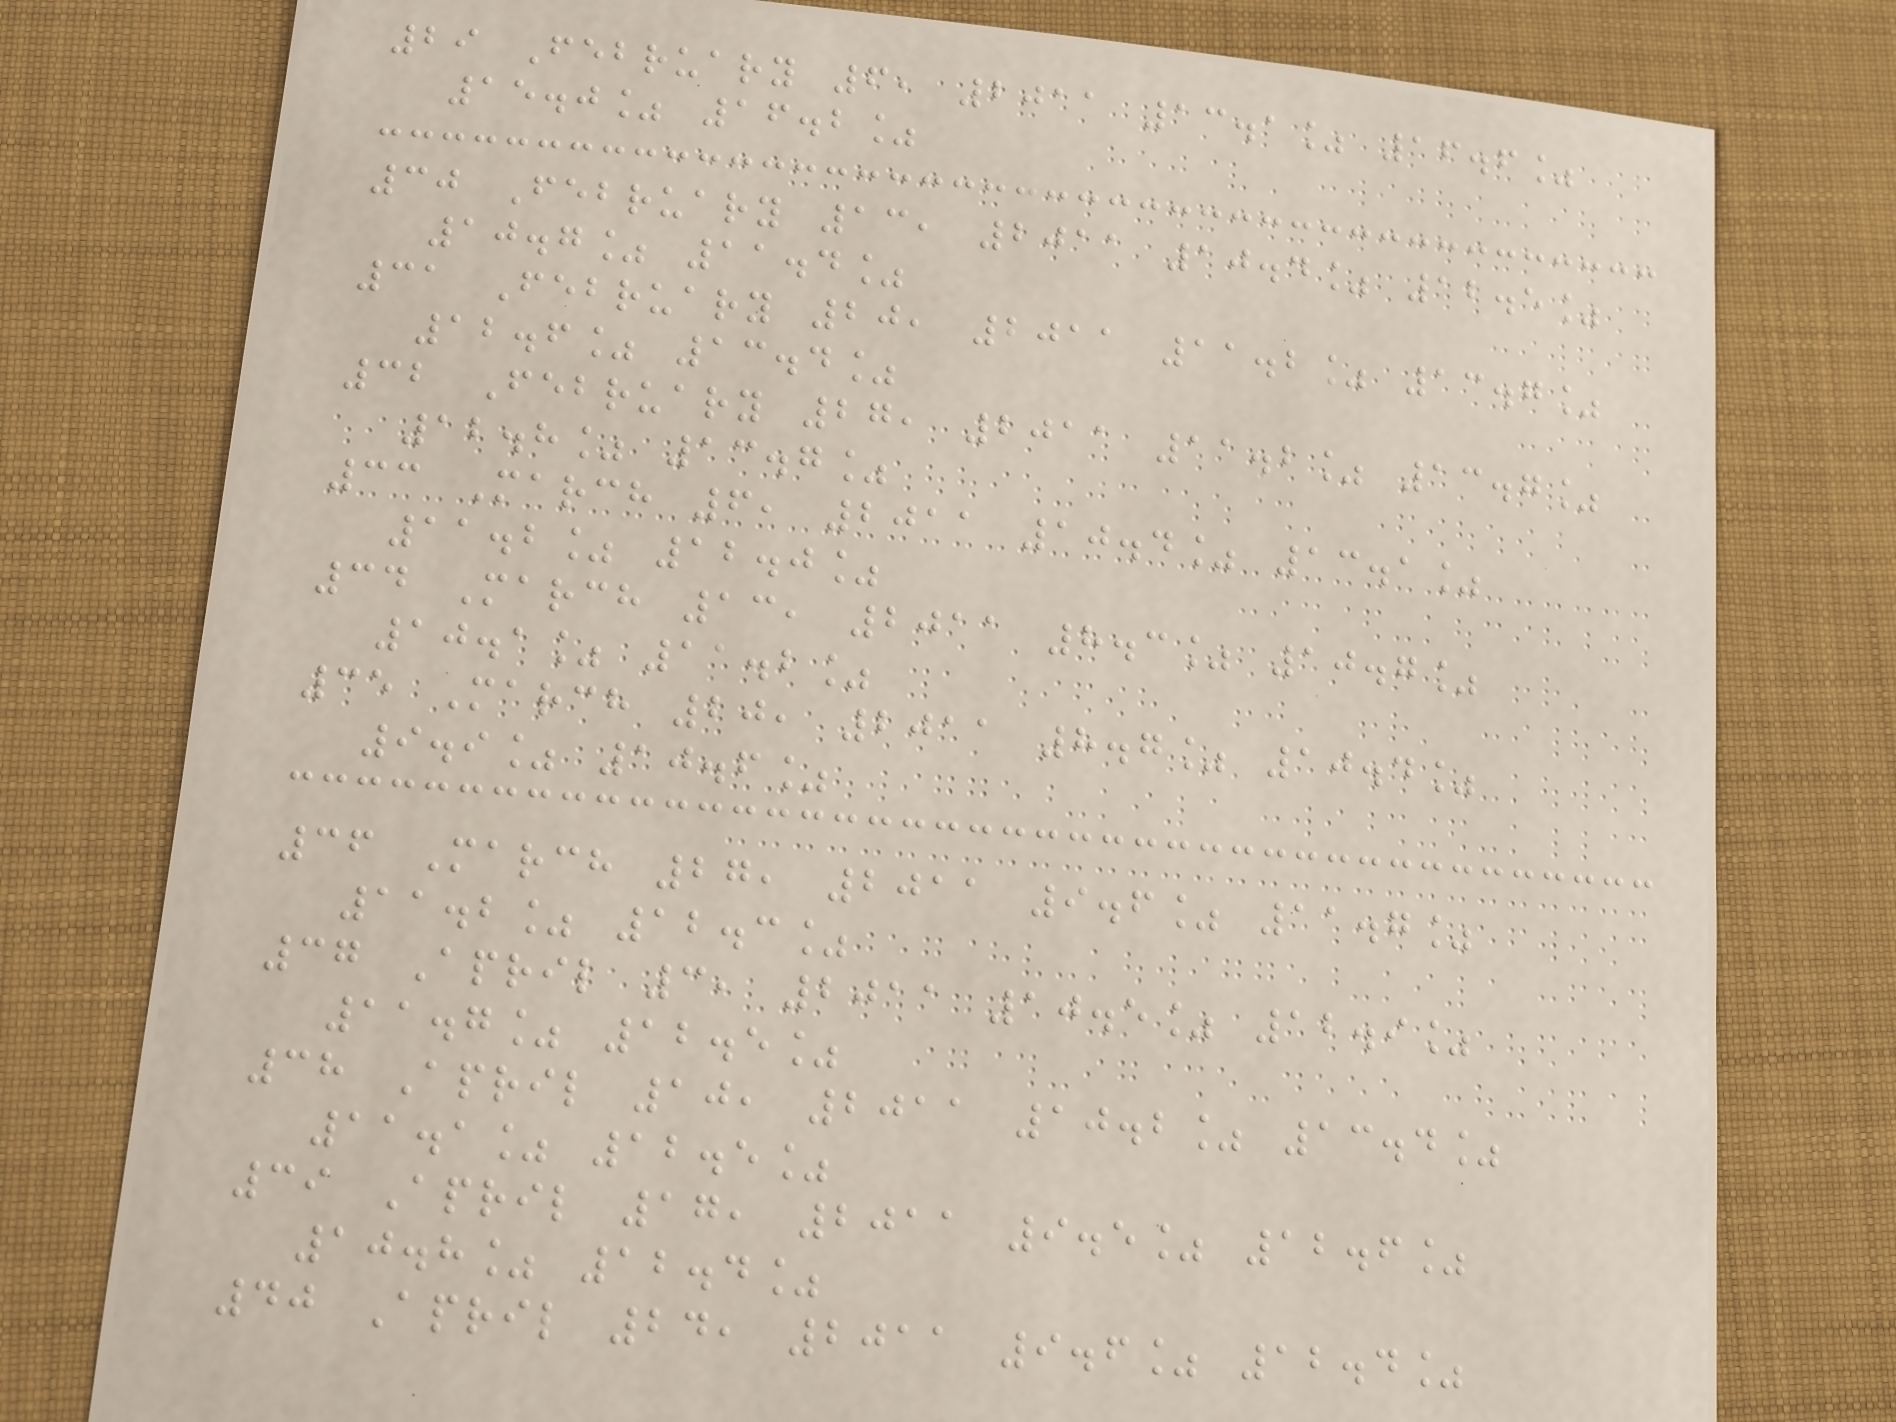29 February 6, 2011 13.1% 16.6%
15.0% 16.2%
30 February 13, 2011 10.4% 12.5%
10.7% 11.4%
31 February 20, 2011 11.2% 13.7%
12.6% 13.4%
32 February 27, 2011 11.2% 13.7%
12.8% 13.7%
33 March 6, 2011 10.4% 13.1%
11.2% 12.0%
34 March 13, 2011 8.3% 10.7%
10.1% 11.2%
35 March 20, 2011 8.7% 10.4%
9.9% 10.6%
36 March 27, 2011 9.6% 11.7%
11.2% 12.3%
37 April 3, 2011 10.5% 12.9%
11.7% 12.5%
38 April 10, 2011 10.2% 13.4%
11.1% 12.5%
39 April 17, 2011 9.5% 12.6%
10.8% 12.4%
40 April 24, 2011 9.6% 12.4%
